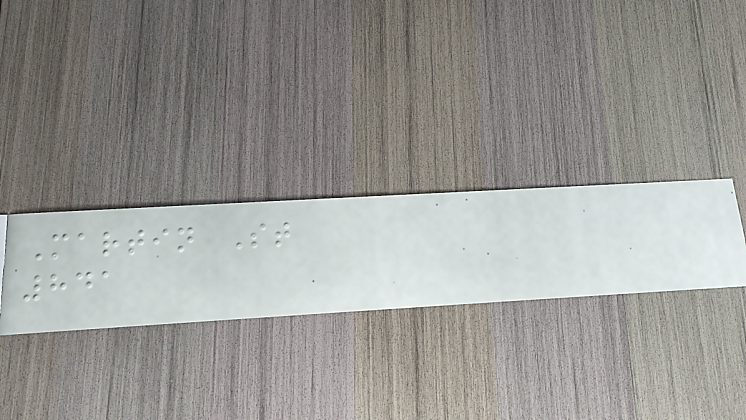Martin St
841
